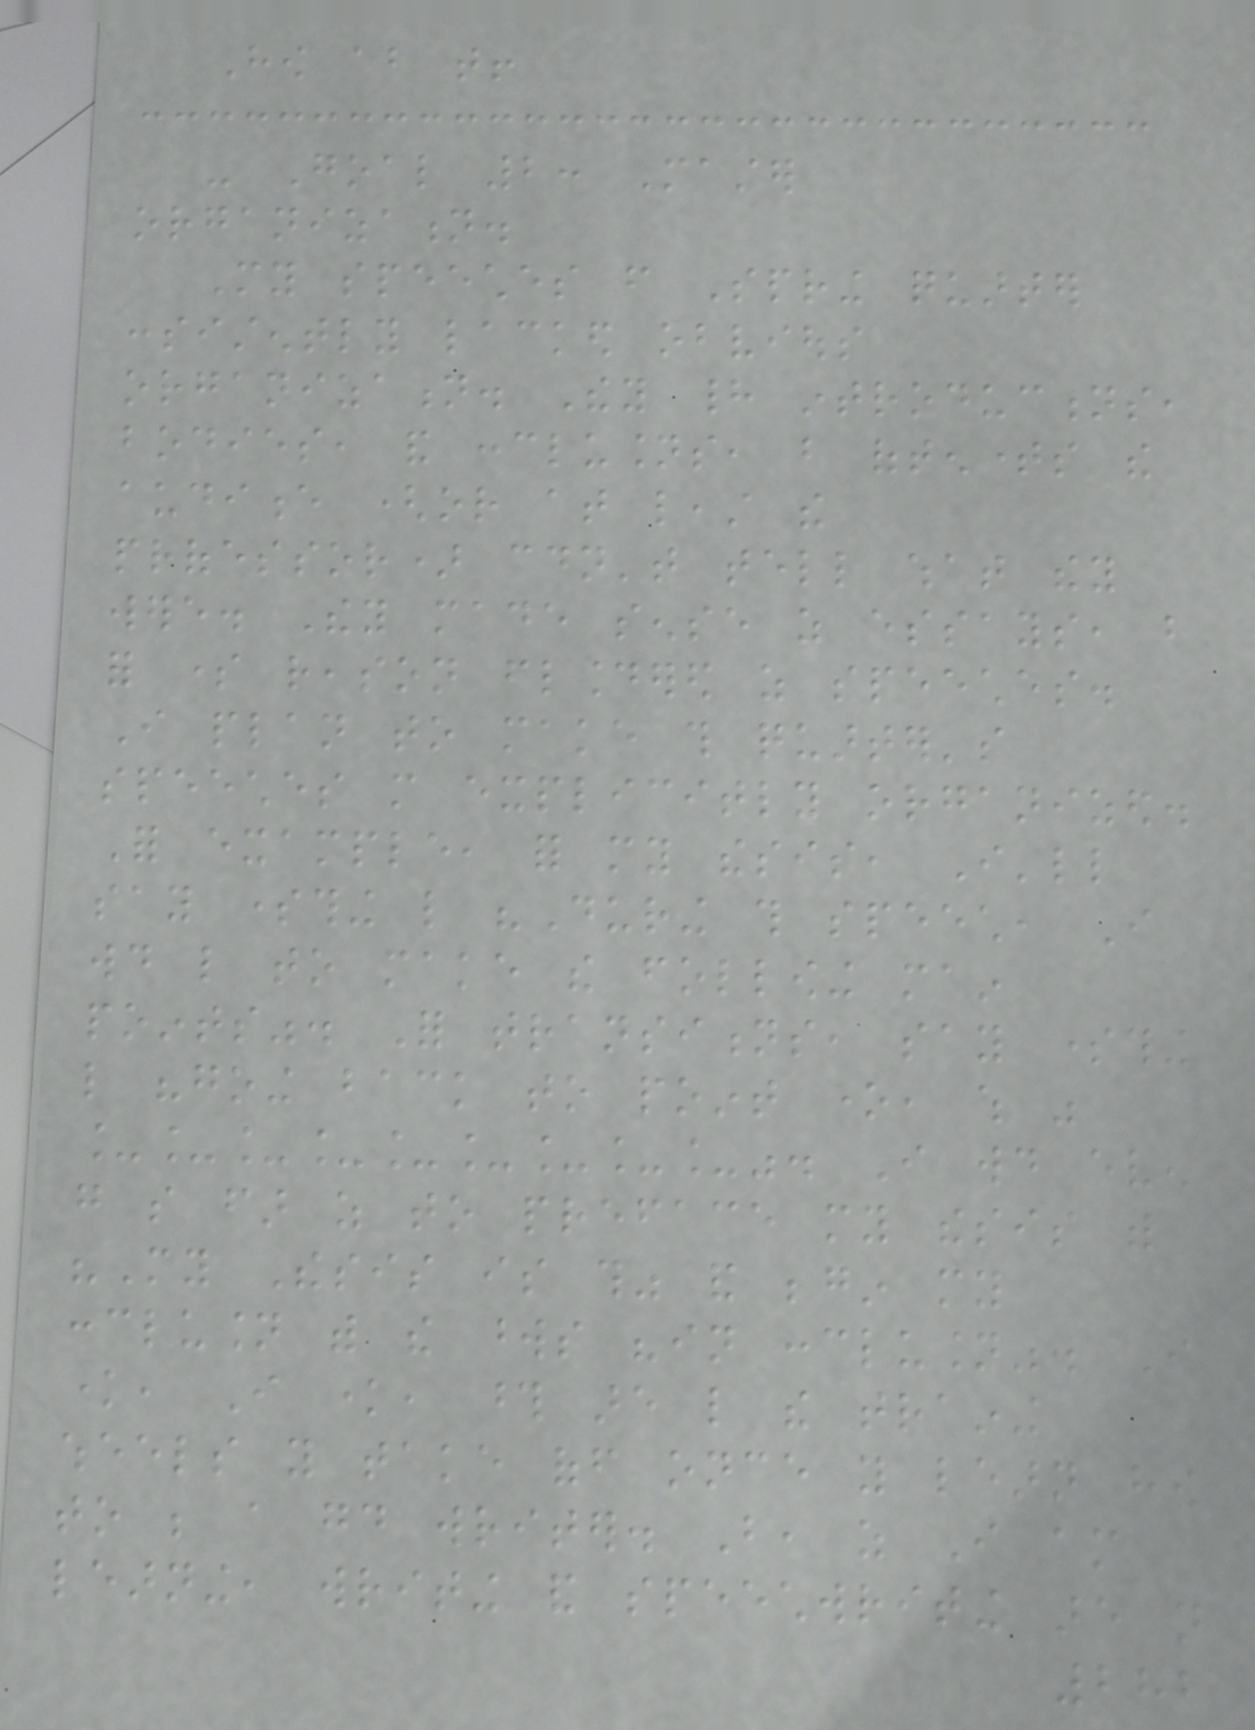How about that!
- Goal 2: Master
organization.
My speeches from Spring quarter
consistently lacked obvious
organization. They had introductions,
bodies, and conclusions, but oftentimes the
audience (or at least the
professor) couldn't tell what they
were. They made sense as essays, but
for some reason floundered as speeches.
I plan to make this quarter's
speeches more explicitly organized.
For example, for my thesis, I'll
say something like "During this speech, I
would like to make the following main
points". For transitions, say something
like "going back to point one, which was
_________". I would even
go so far as to preface my thesis with
"My Thesis is this" and begin my
conclusion with the words "in conclusion". I
know, I know, those are like the training
wheels you take off once you learn how
to be a good writer. But, as I am
learning, writing and speechwriting are not
282
